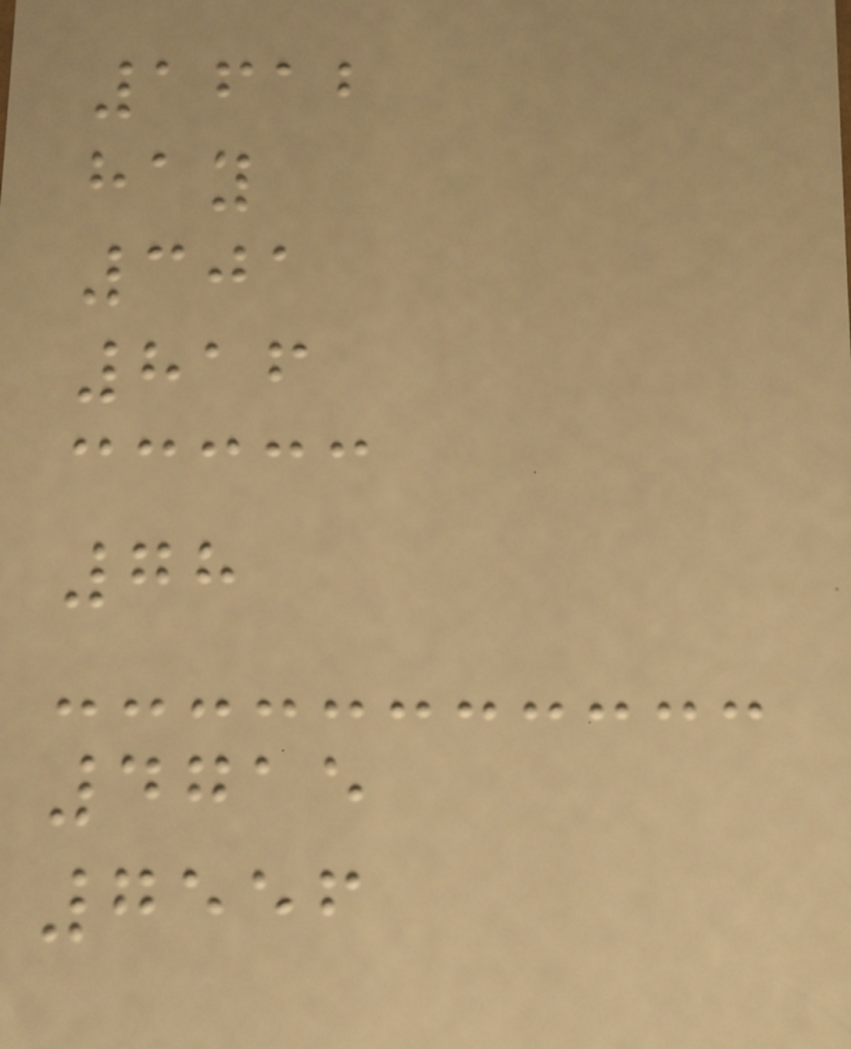1612
hay
301
816
78
4715
7556
